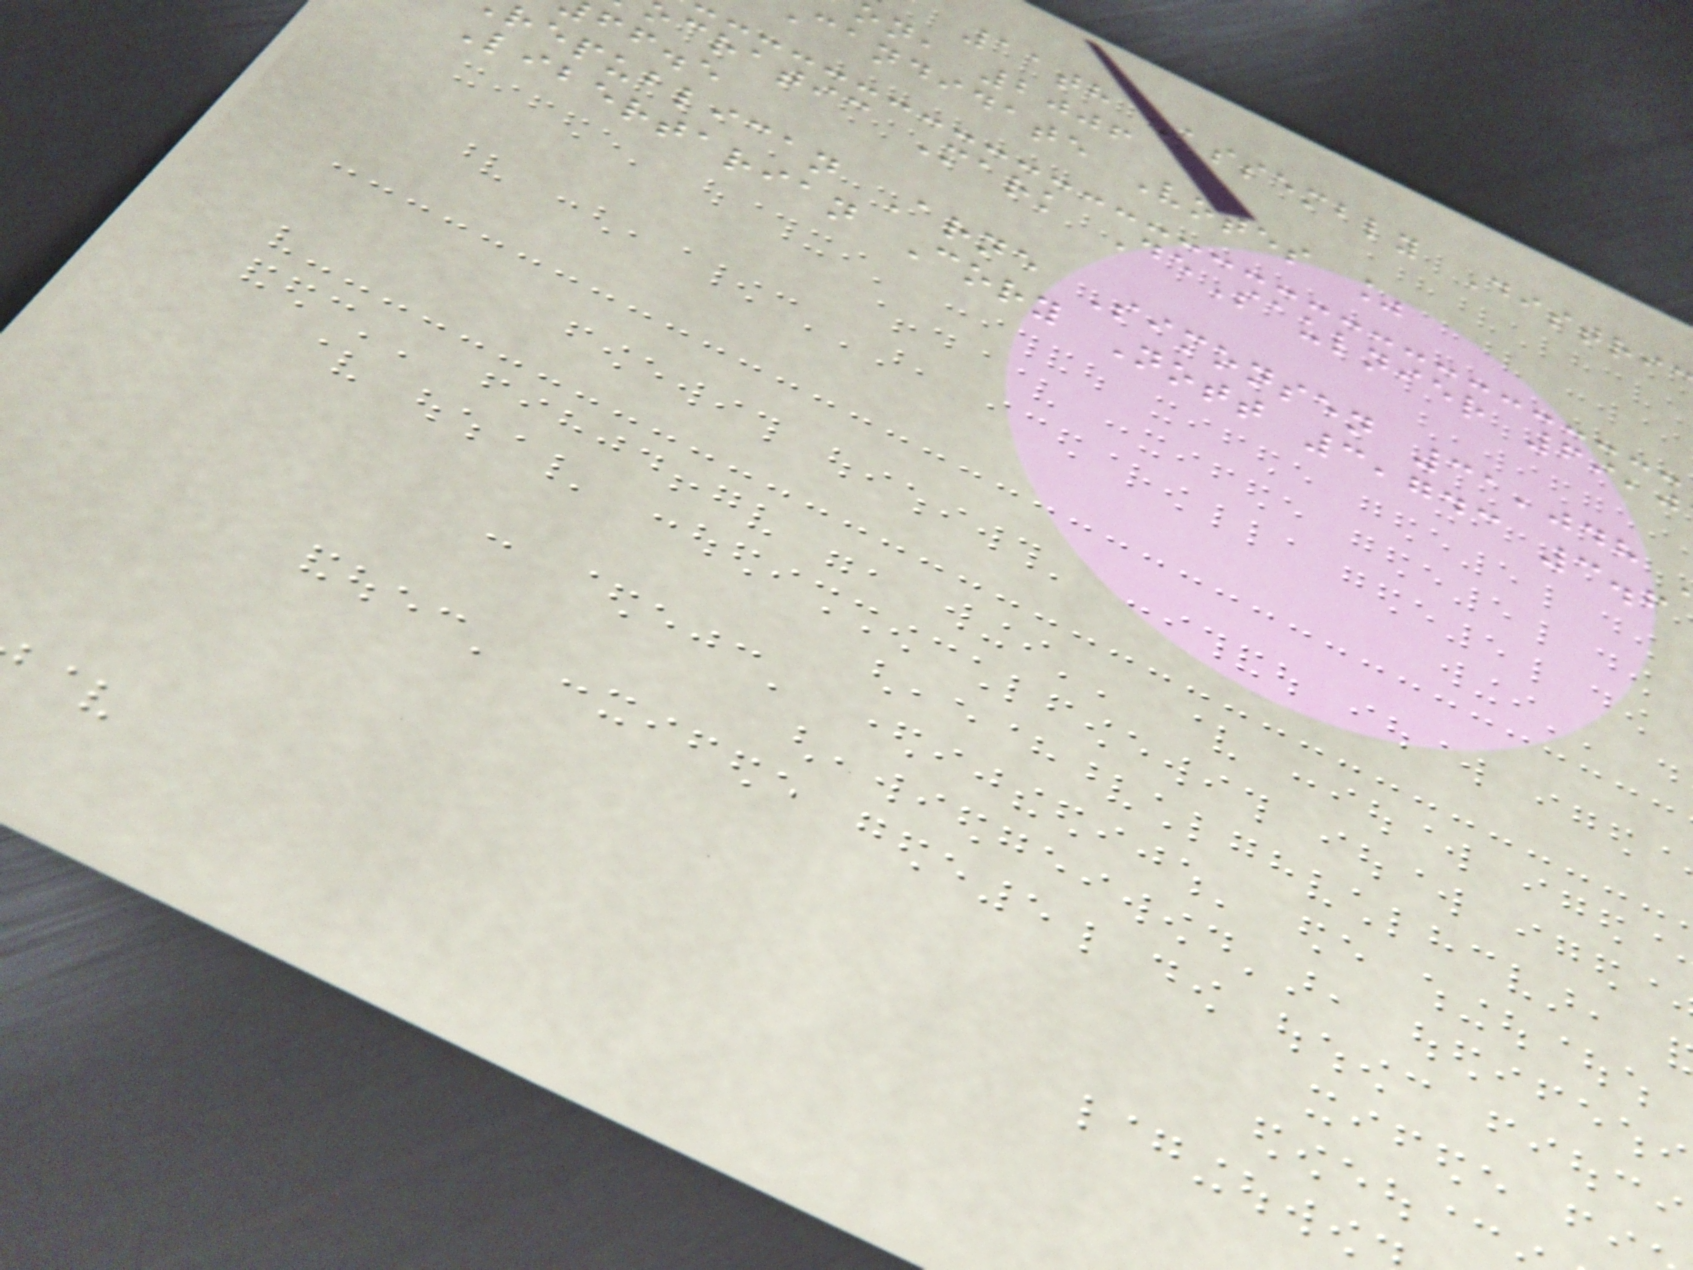11th Assembly Distri
on, 2006
candidate Votes %
cratic Mark DeSaulnier 69,0
ff.e
republican Arne Simonsen 31,048
Libertarian Cory Nott 3,743 3.6
